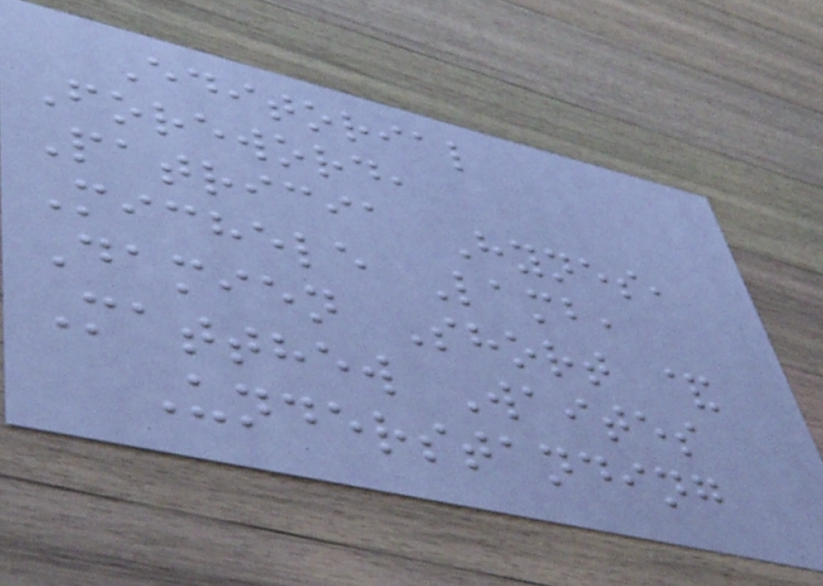Editorial
Foreword,
Patricia Hynes,
Michele Lamb,
Damien Short &
Matthew Waites
Understanding
